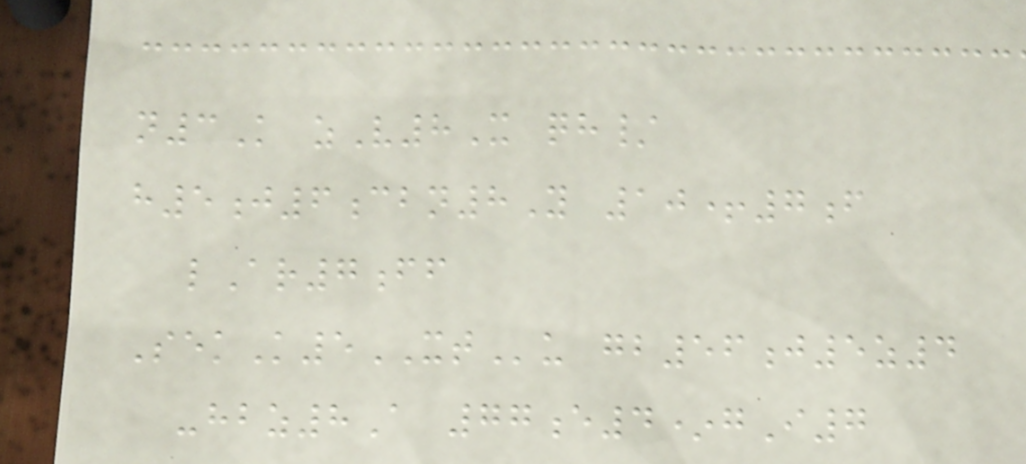n3K zV8X qh/
h5j6cbn8Y 10+7f
lAr7ff
SekK5XTu gb56j5z4
-hbz8A 77e4*gI7
